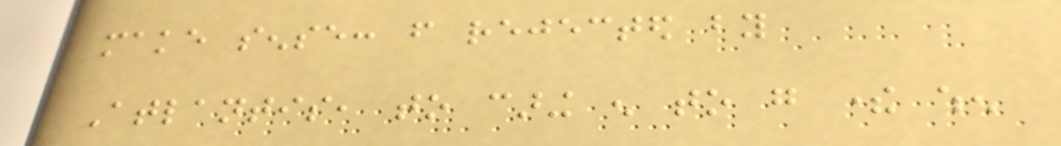make sense: from rejected by
Atlantis, to caring enough to go there when
